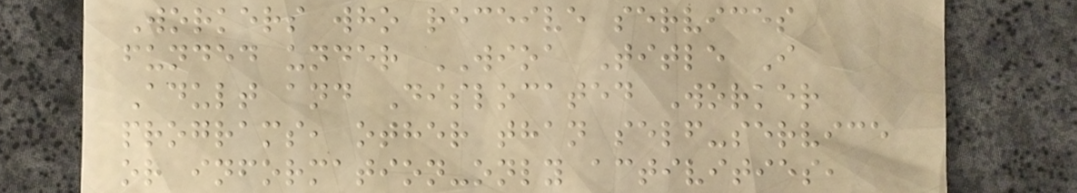Workers who receive services
funded under WIOA Title I
Adult and Dislocated Worker
programs, other than self-service
or information-only activities,
